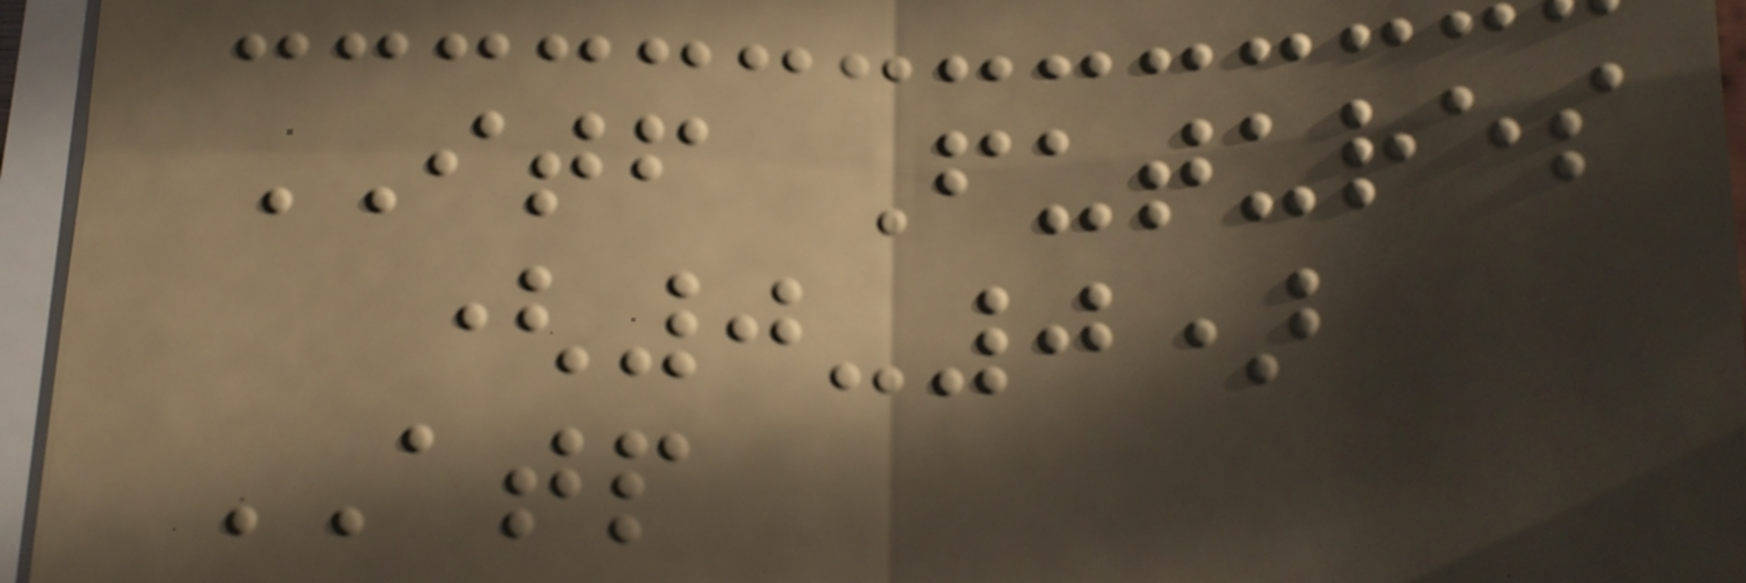ITF Futures
(0-0)
ATP
